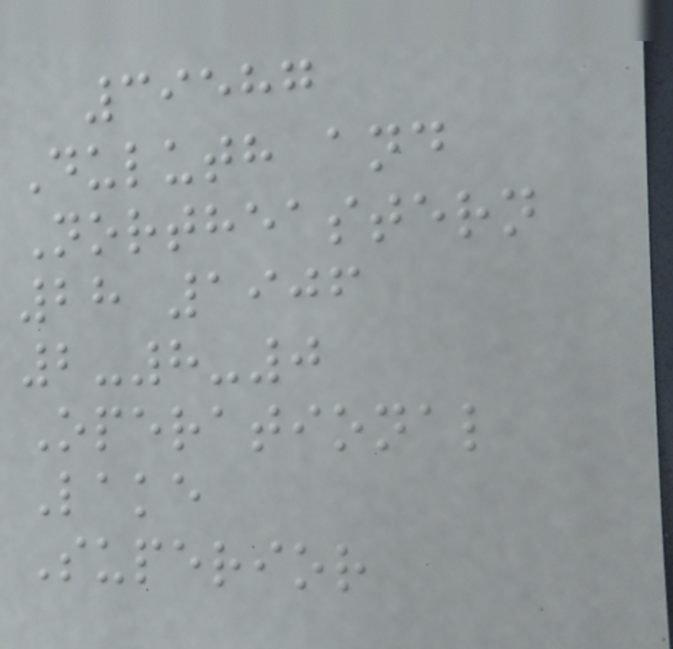39587
Duluth and
Northeastern
28 1906
2-8-0
Operational
Lake
Superior
